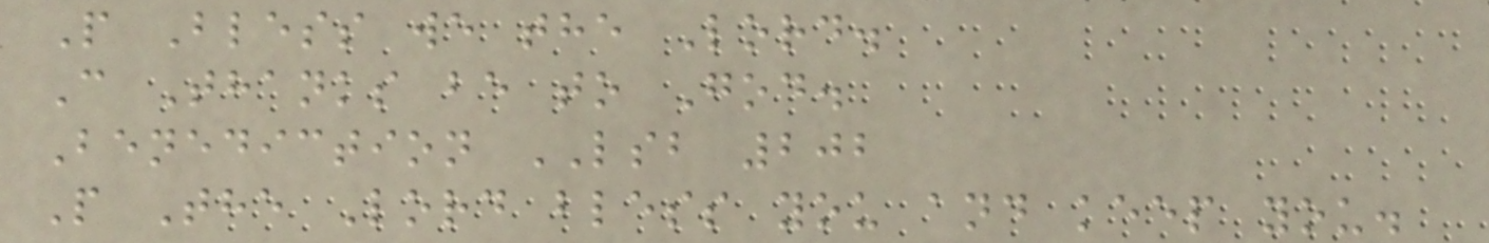P Bless we the Lord.
C Thanks be to God.
Benediction LSB 202
P The Lord bless you and keep you.
